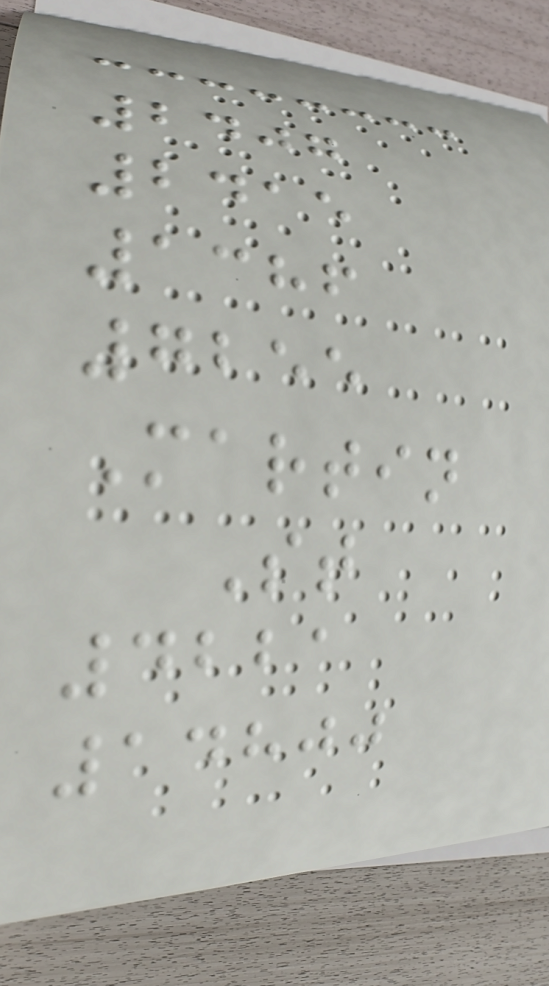2407
2415
1386
7255
Martin
St
4221
14800
